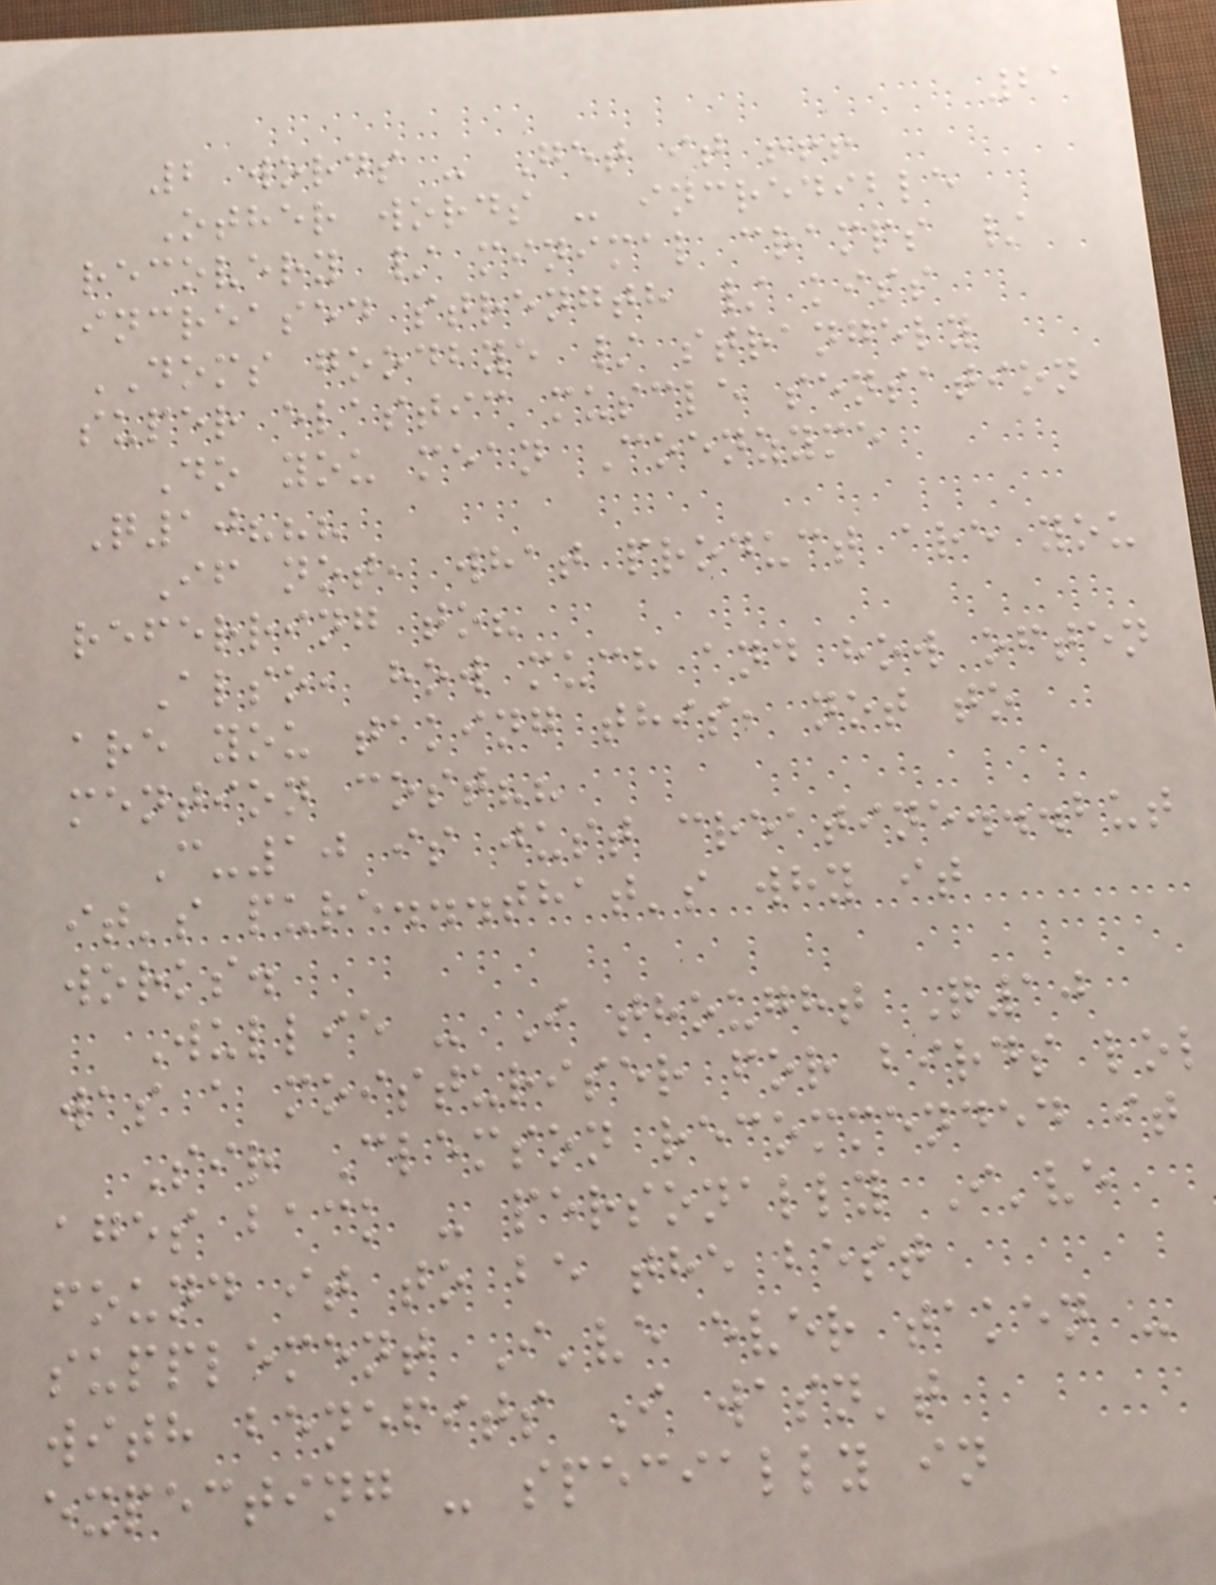21
2 words - Get it !!!
Other words - incredible
recovery / minimal cramps /
increased strength / kiss
DOMS goodbye / strangely
super elastic muscle sensation
Do you mean Coenzyme
Q10???
If not, what product are you
referring to?
Also, how much and how often
are you taking this, not to
mention cost??
C-10 is just creatine...but
it's pure...that's why it
works.
Wullie - I thought Q10
was a moisturiser for birds lol
Sir Clemson recommended it
ages back - personally I've
found it to be the best
supplement I've ever taken -
with benefits I wasn't
expecting - specially in
